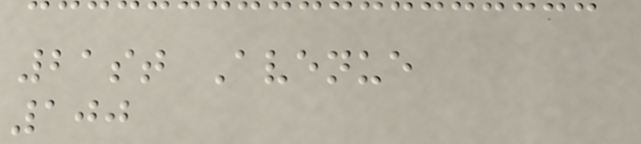21st Avenue
100
